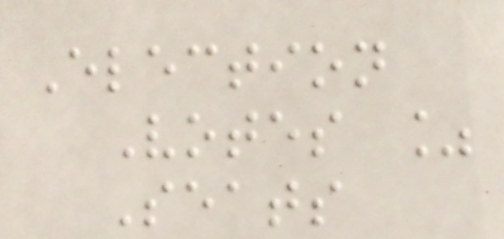Election
Votes %
Seats
